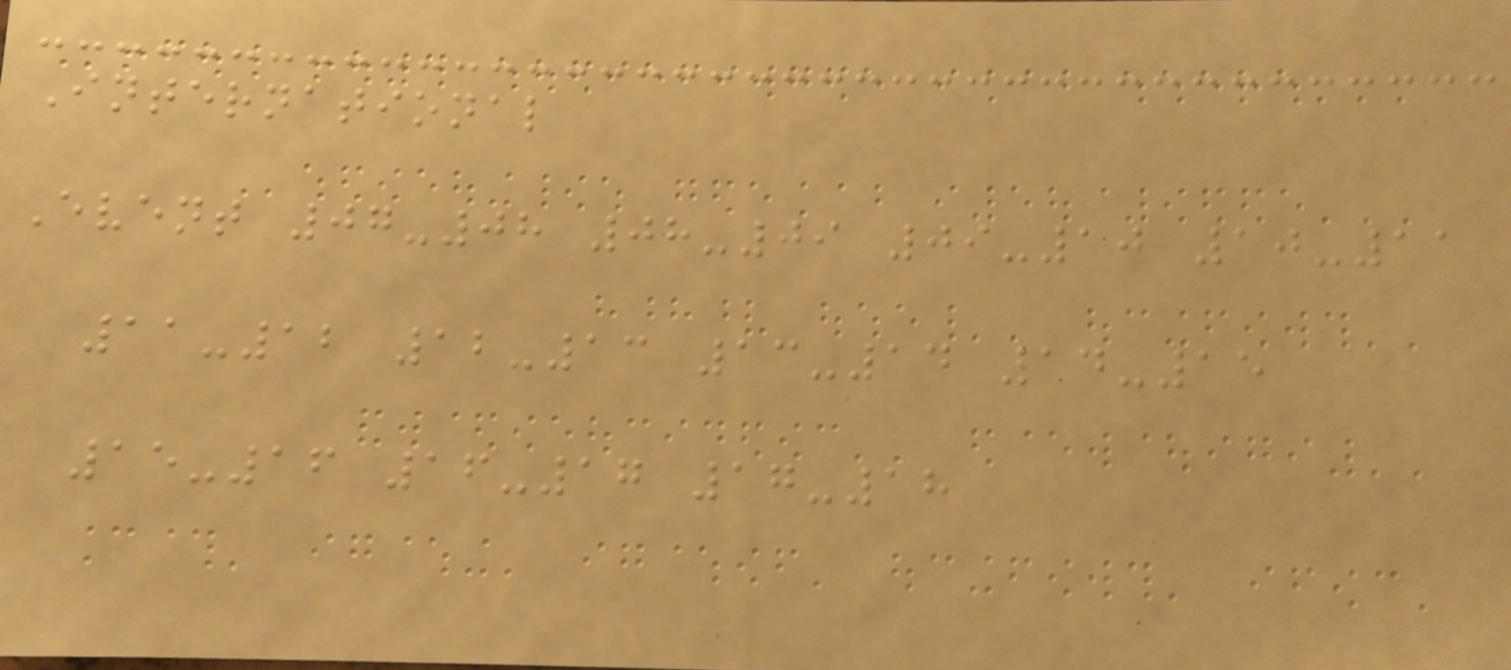International
Event 07-08 08-09 09-10 10-11
11-12 12-13 13-14 14-15
15-16 16-17 17-18
